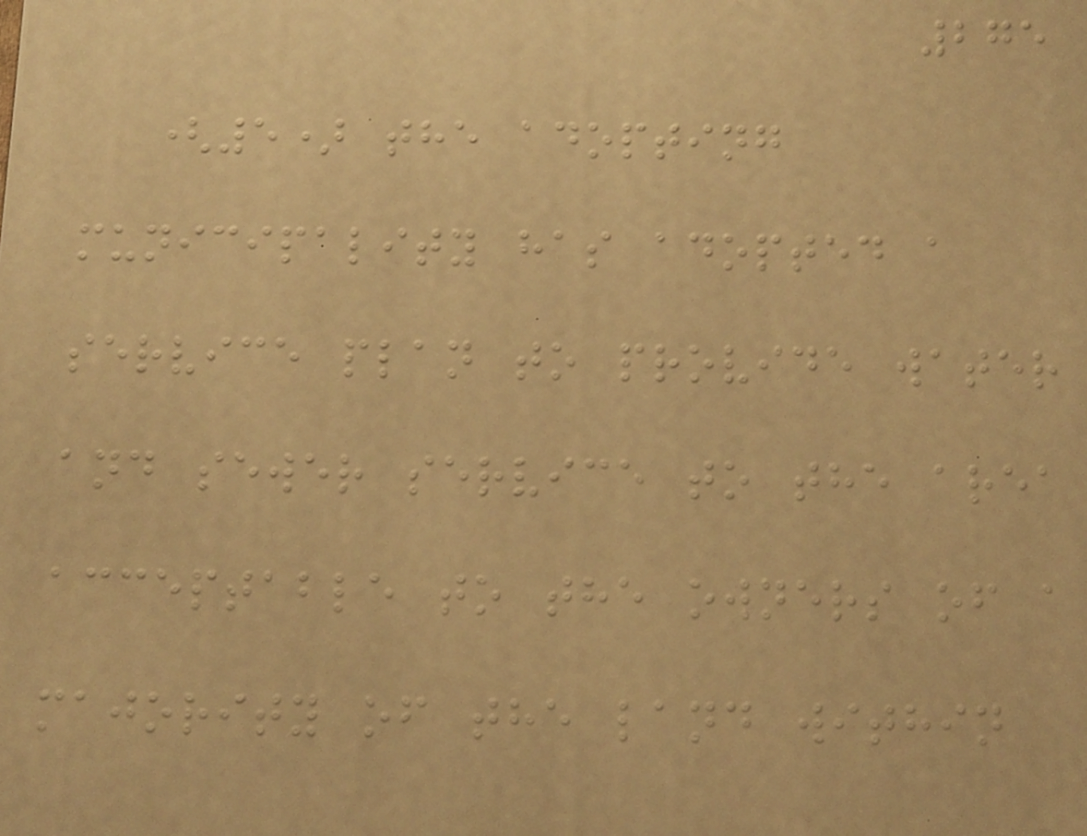275
(5) the adopting
municipality has adopted a
service plan to provide water
and sewer service to the area
acceptable to the owners of a
majority of the land within
